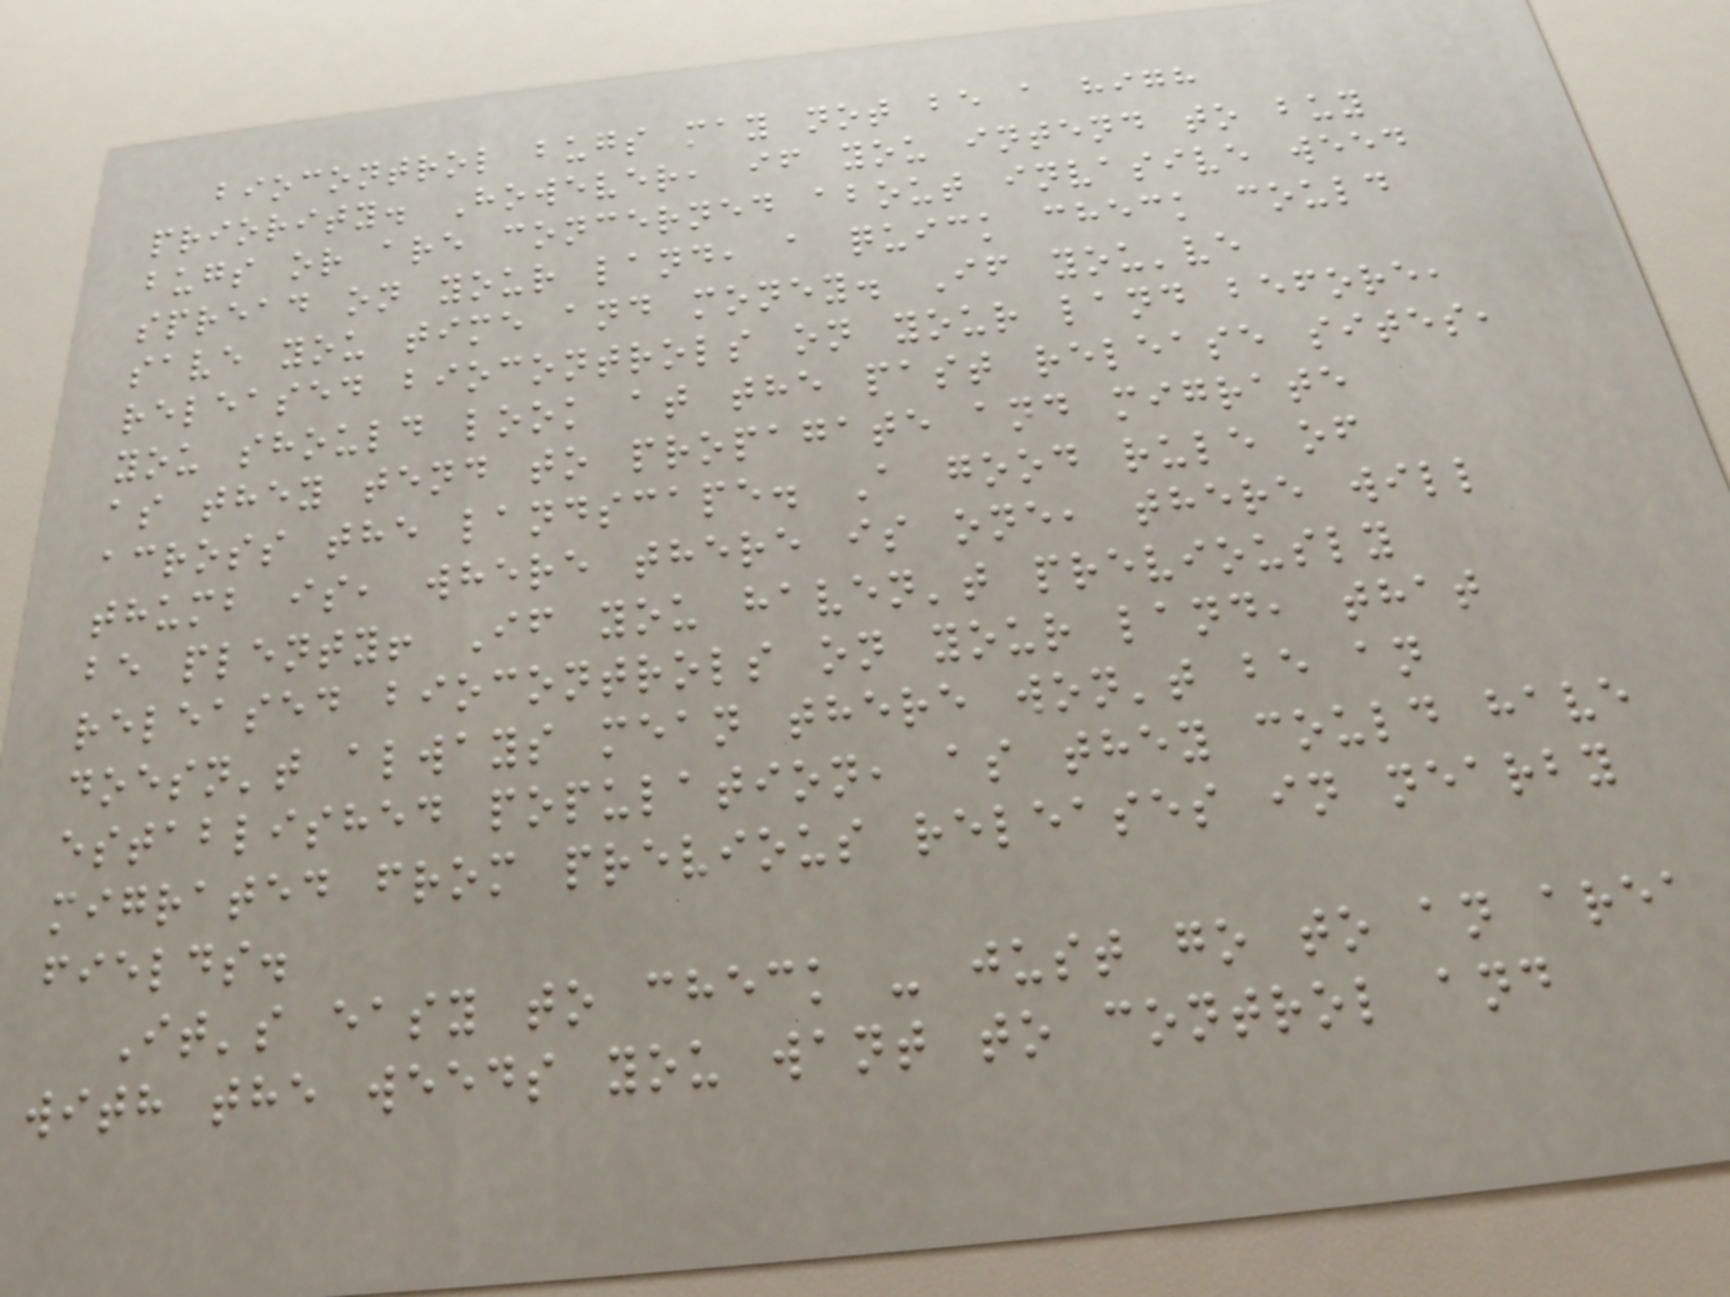biocontrol bugs may not be a high
priority. However, if you intend to buy
bugs or are concerned about invasive weed
spread on your land, a quick check could
save you time and money. If you've
released biocontrols on your land before,
you should look at the past release sites,
as they tend to propagate and migrate
across the landscape. A good rule of
thumb is, where there is one, there will
be plenty! If you haven't previously
released biocontrols on your land, that
doesn't always mean there won't be an
established population, as they could have
migrated from previous releases in nearby
fields.
It's easy to check - just go to an area
with the weeds you want to control and
